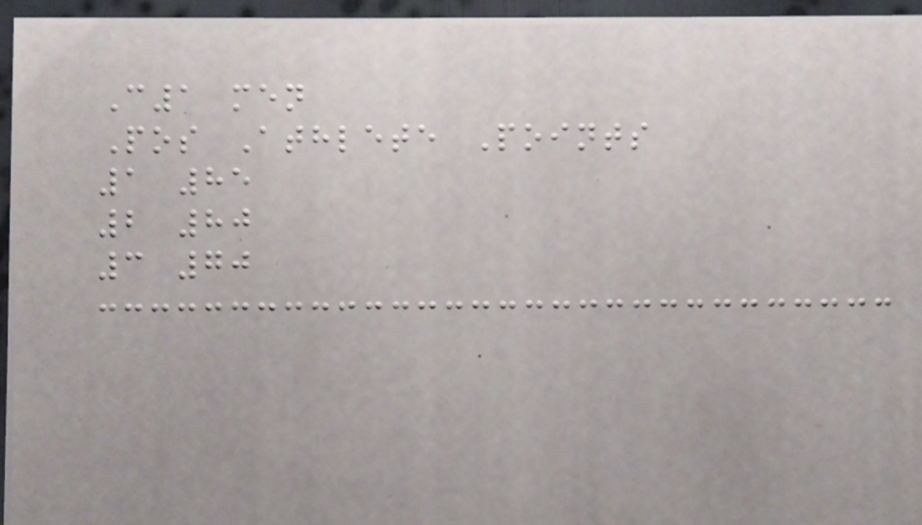C1 men
Pos Athlete Points
1 85
2 80
3 70
